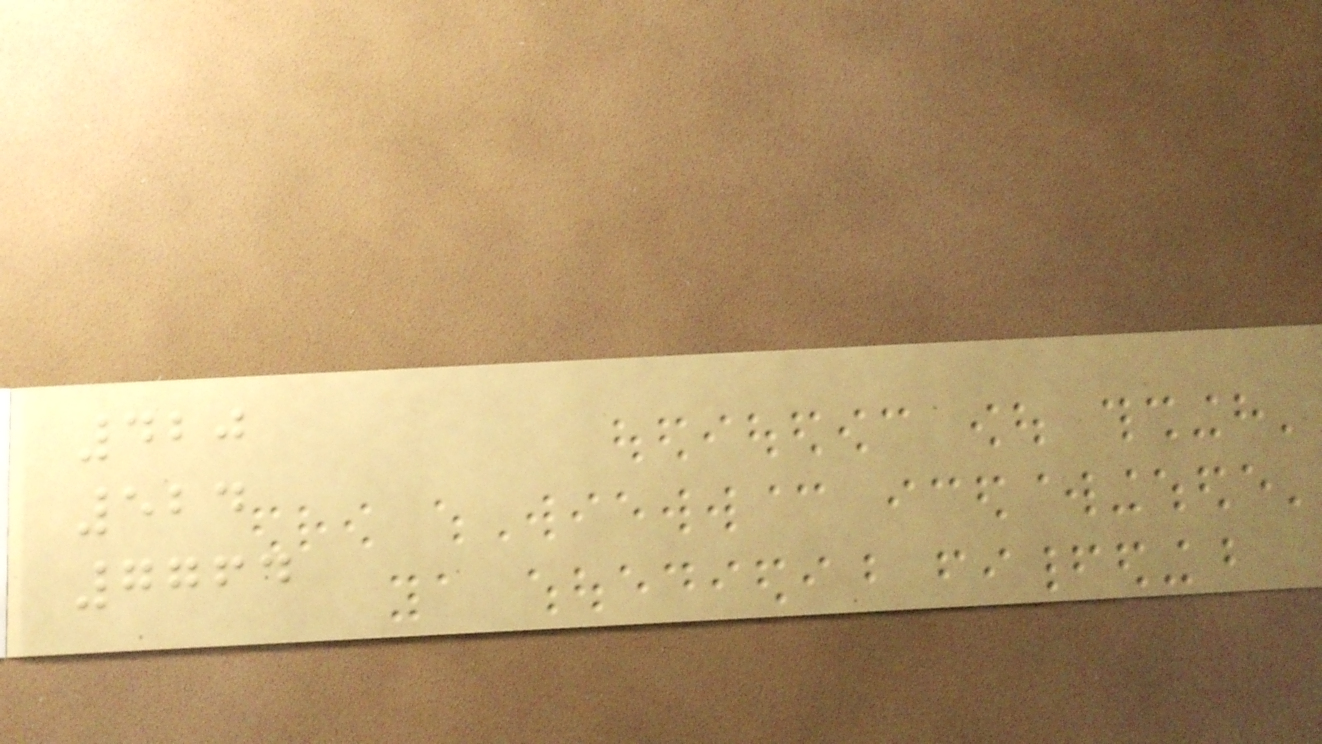420
524
7764
